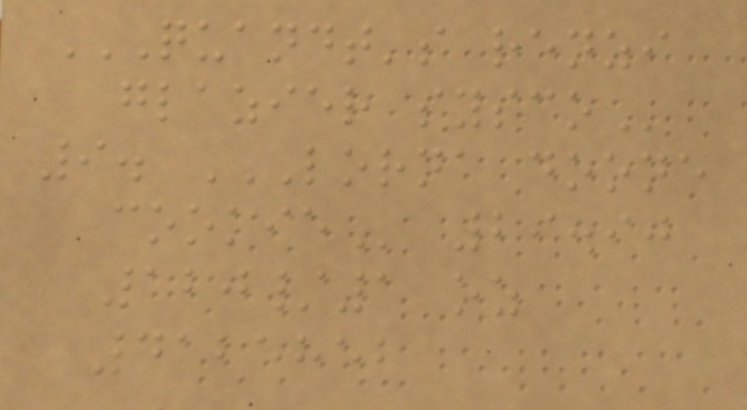QUANDT'S RENZI
GLAZIER SYSCO
9. LORNA DOONE
COOKIE 29.90
120/1 oz
4125852
